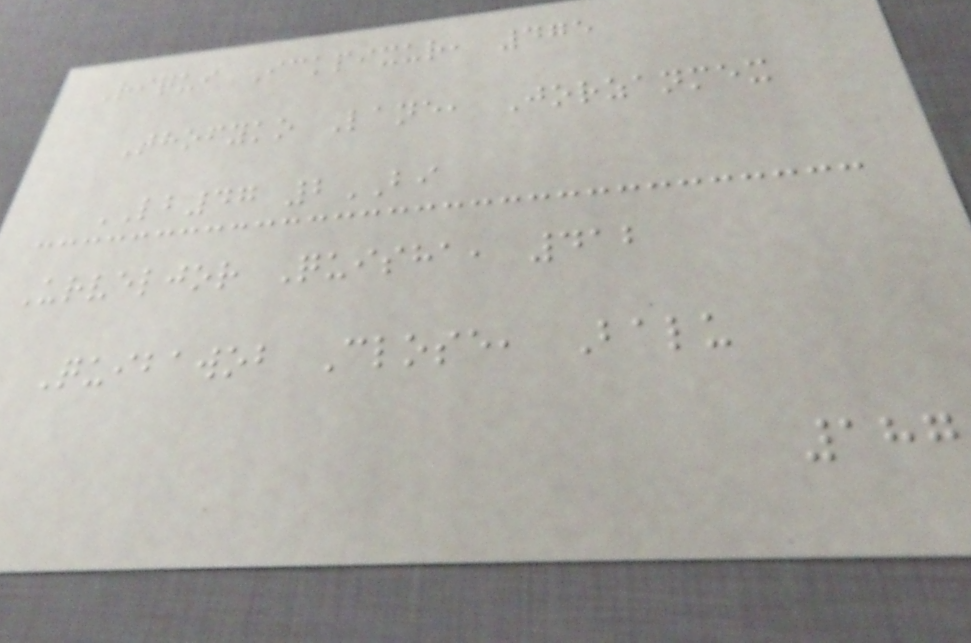Riqui Ickpixur, 475
Thofyko Lane, Jorzanmex
LB47 2BI
Urveljor Quisha, 412
Quibawob Close, Balu
187
